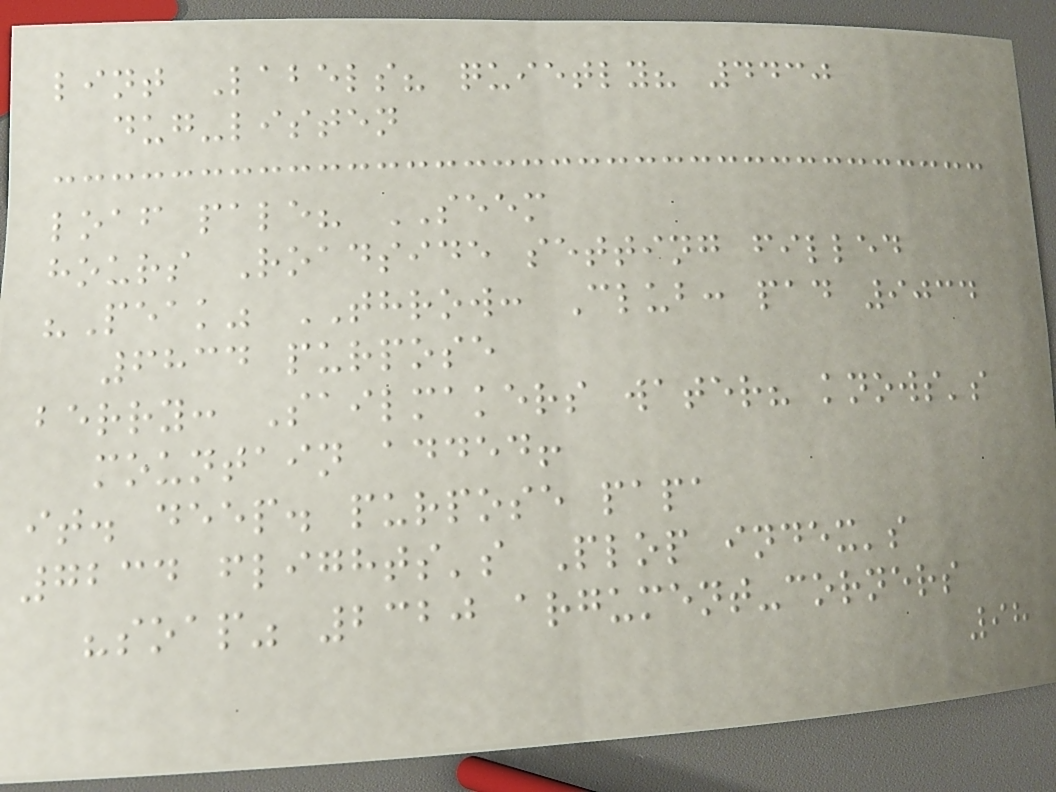lint Labels? quietly? 4430
dug-listen
loaf pale? SEEM
hours Roadside setting filled
"Peak" THROW: Club: pad 9034
6834 purpose
berry: Sailmakers water? knows's
mountain added!
it. deep. purpose papa
7234 flights's Plop index's
"soap" 2320 argument-corners
98
